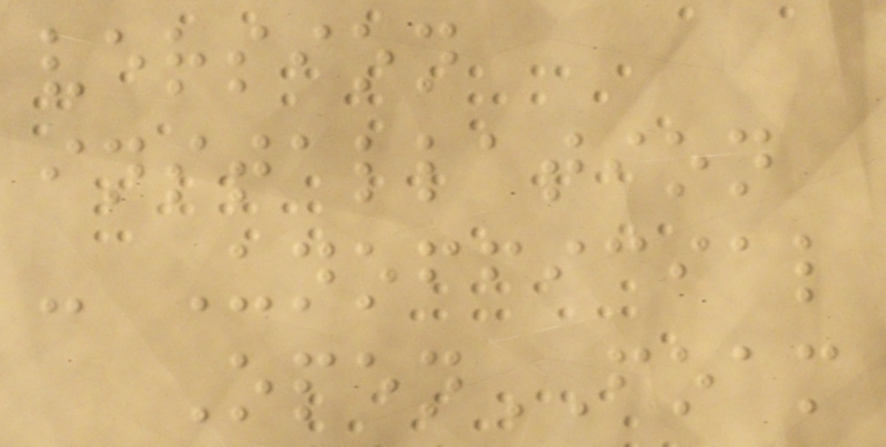version
installation
- Unofficial
OpenFOAM
